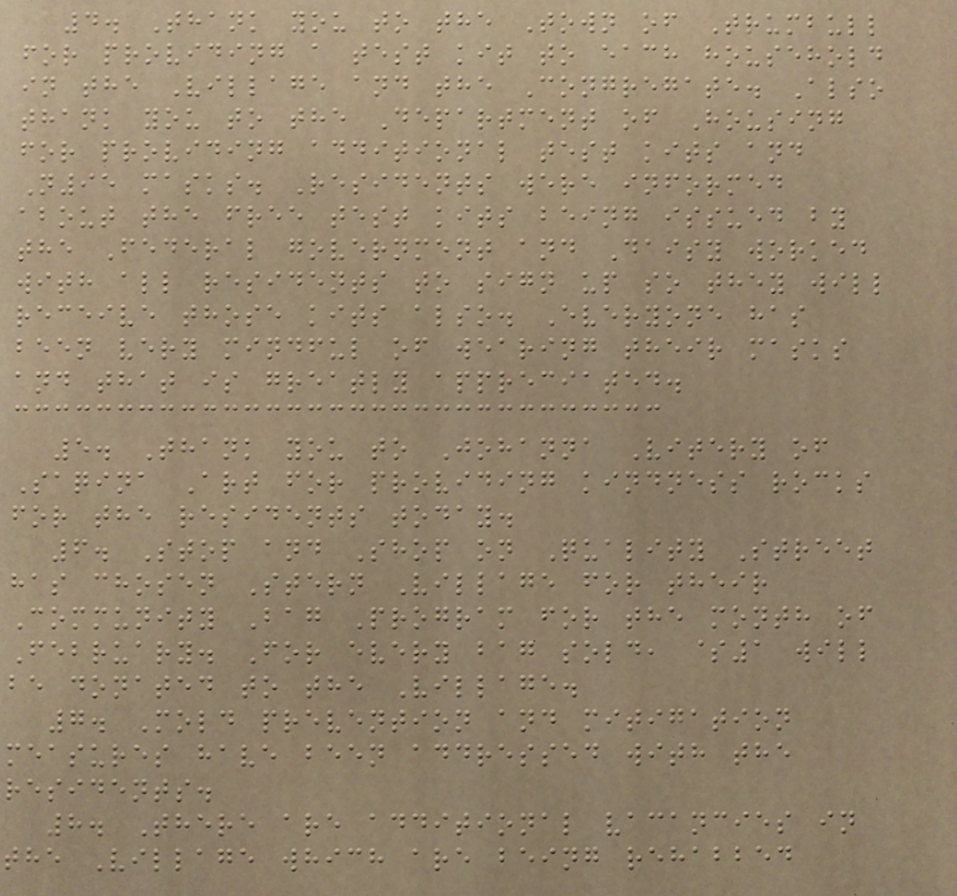4. Thank you to the Town of Trumbull
for providing a test kit to each household
in the Village and the Congregate. Also
thank you to the Department of Housing
for providing additional test kits and
N95 masks. Residents were informed
about the free test kits being issued by
the Federal government and Daisy worked
with all residents to sign up so they will
receive those kits also. Everyone has
been very mindful of wearing their masks
and that is greatly appreciated.
5. Thank you to Johanna Vitery of
Saqina Art for providing kindness rocks
for the residents today.
6. Stop and Shop on Quality Street
has chosen Stern Village for their
Community Bag Program for the month of
February. For every bag sold, $1 will
be donated to the Village.
7. Mold prevention and mitigation
measures have been addressed with the
residents.
8. There are additional vacancies in
the Village which are being rehabbed
